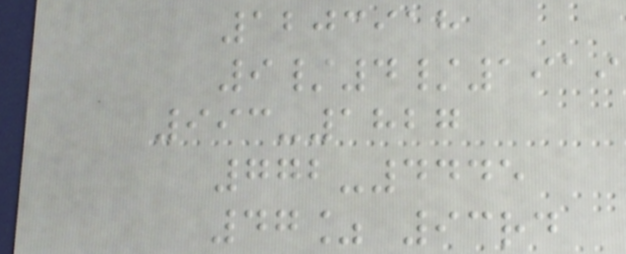1203918
9/4/1919
993-1827
772-4445
47% 93rd
